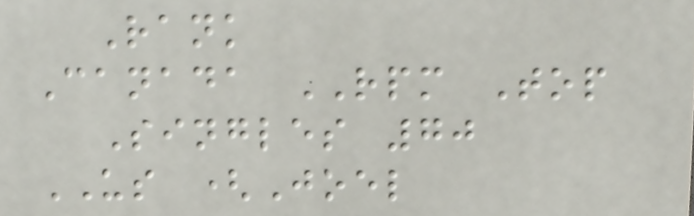Rank
Canada RPM Top
Singles 70
US (Joel
